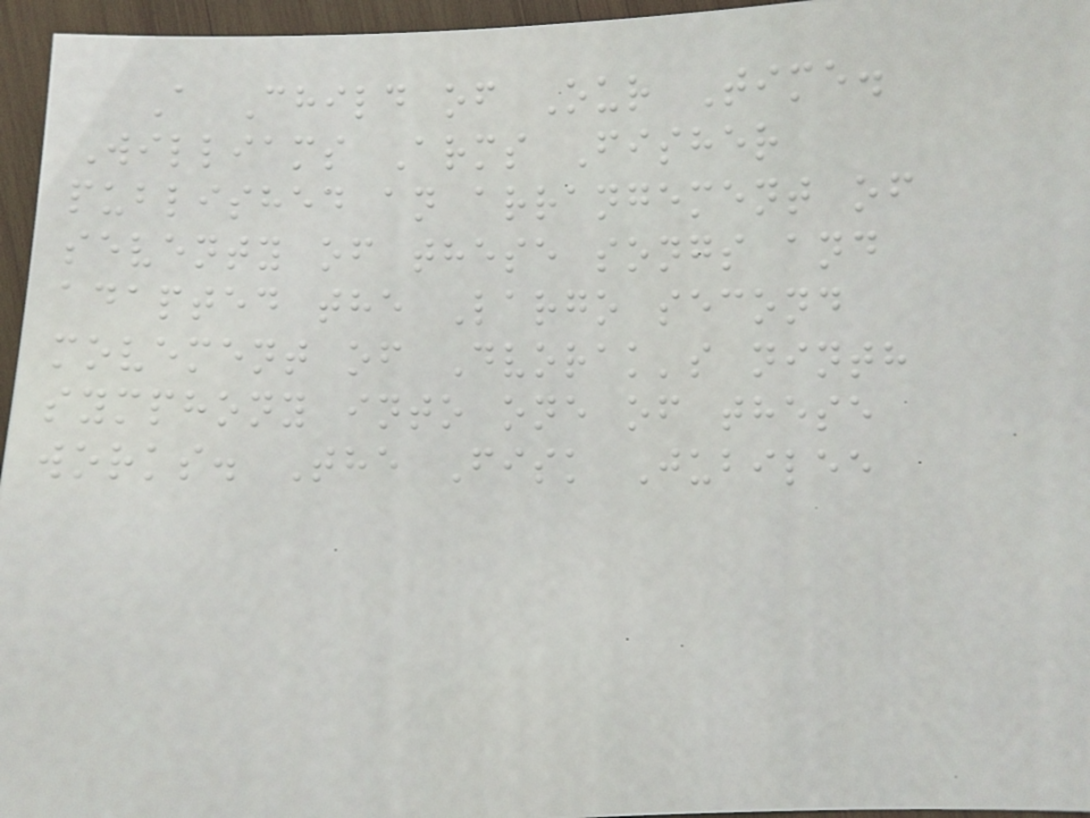A Child of Our Time.
Williams Arms Fisher
published an arrangement of
seventy of these songs and
adapted the Largo second
movement of Dvorak's ninth
symphony into one of these
works. The Fisk Jubilee
